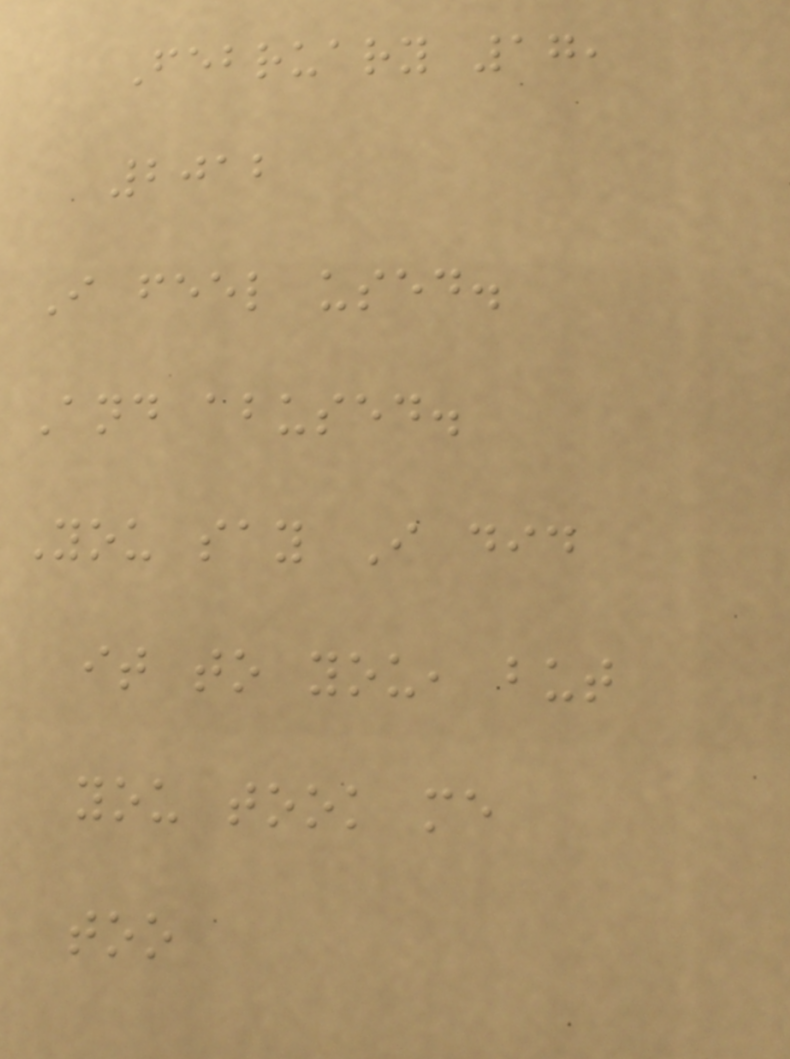February 17,
2012
I feel used.
And abused.
You say I did
it to you, but
you took me
too
